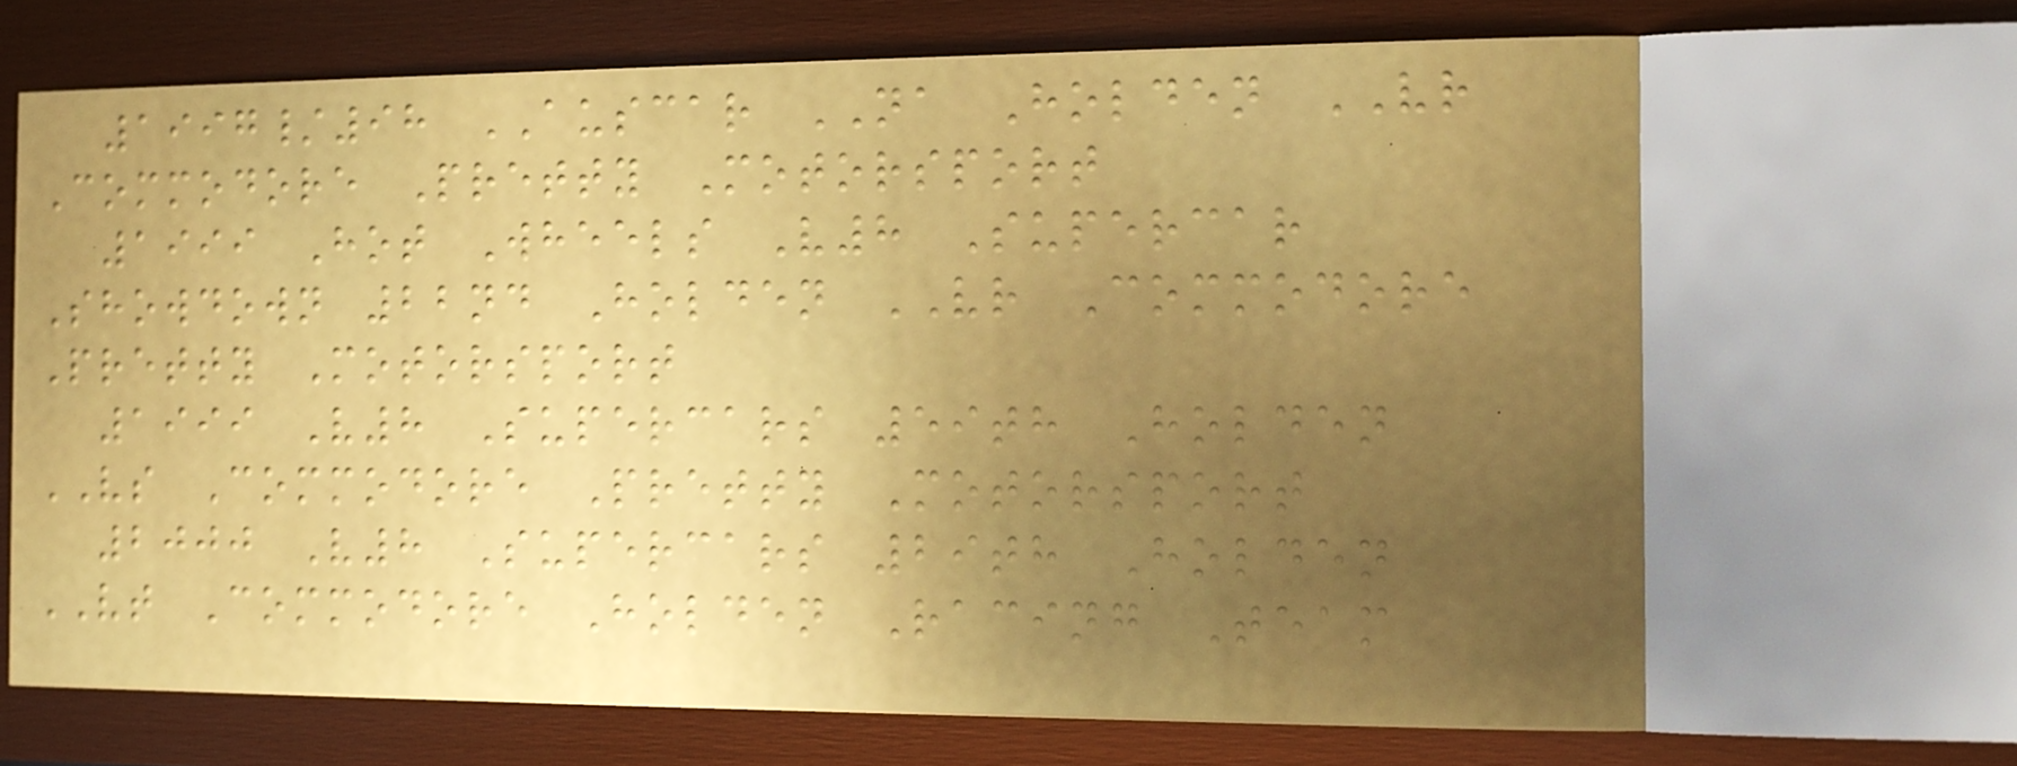1997/98 AUSCAR NA Holden VR
Commodore Pretty Motorsport
1999 Hot Wheels V8 Supercar
Showdown 22nd Holden VR Commodore
Pretty Motorsport
1999 V8 Supercars 59th Holden
VS Commodore Pretty Motorsport
2000 V8 Supercars 29th Holden
VT Commodore Holden Racing Team
